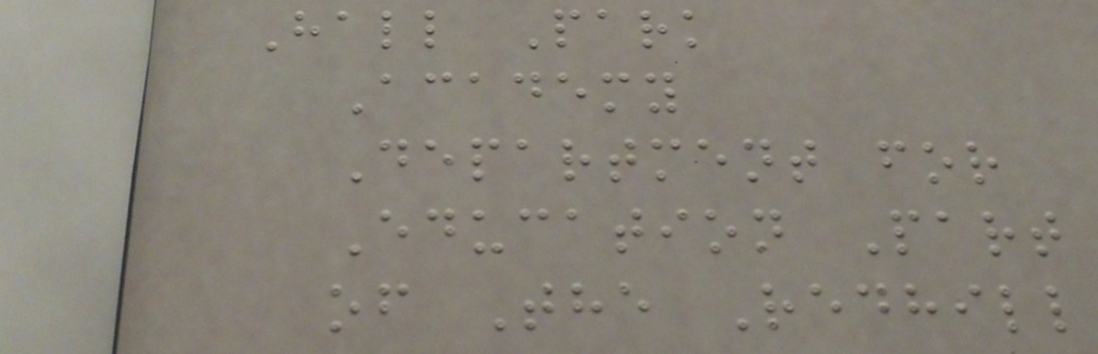Hall Park
Academy
Department for
Education Part
of The Redhill
